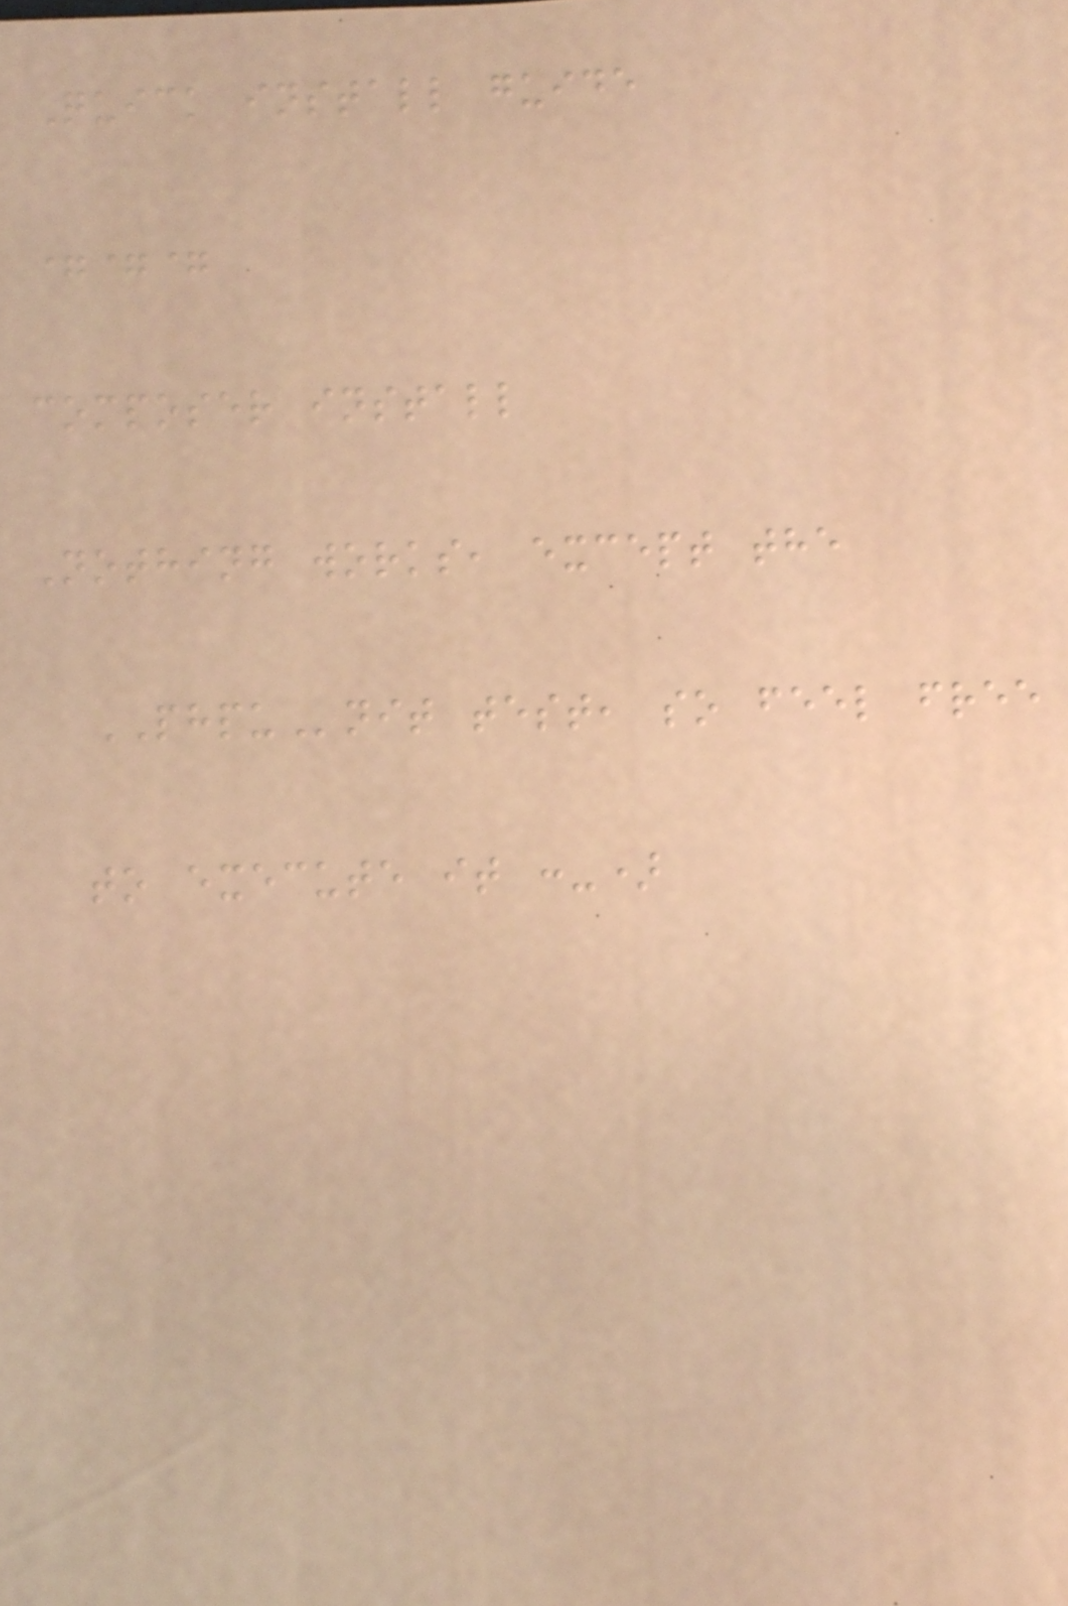Quick install guide
===
composer install
Nothing works, except the
PHPUnit test, so feel free
to execute it :-)
